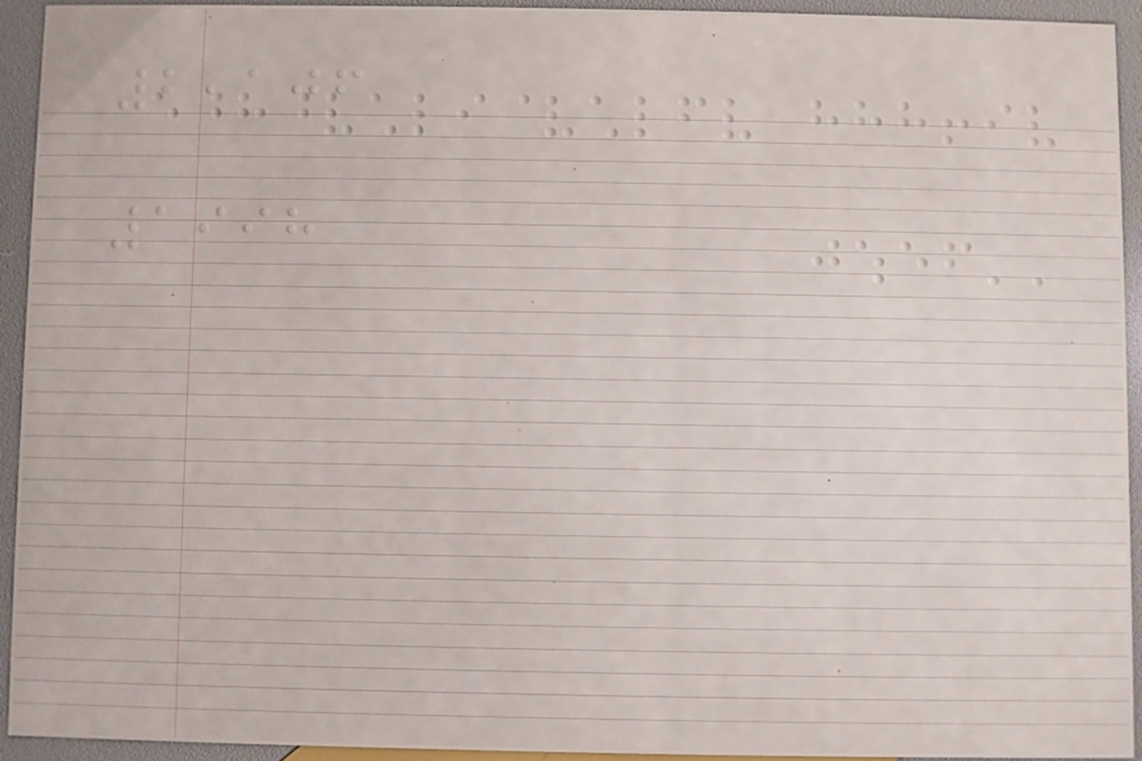2,106
1998
